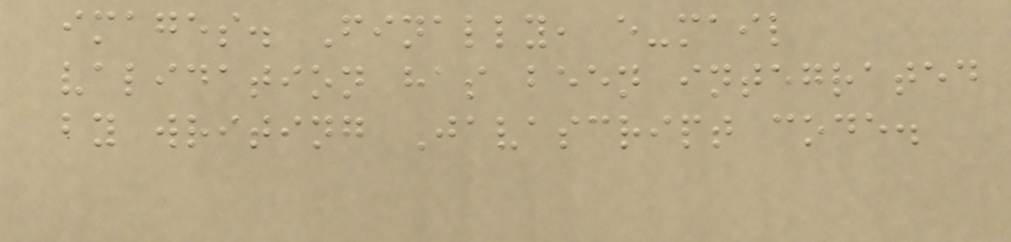images. Finally, e-mail
validation has been integrated
by writing Javascript code.
